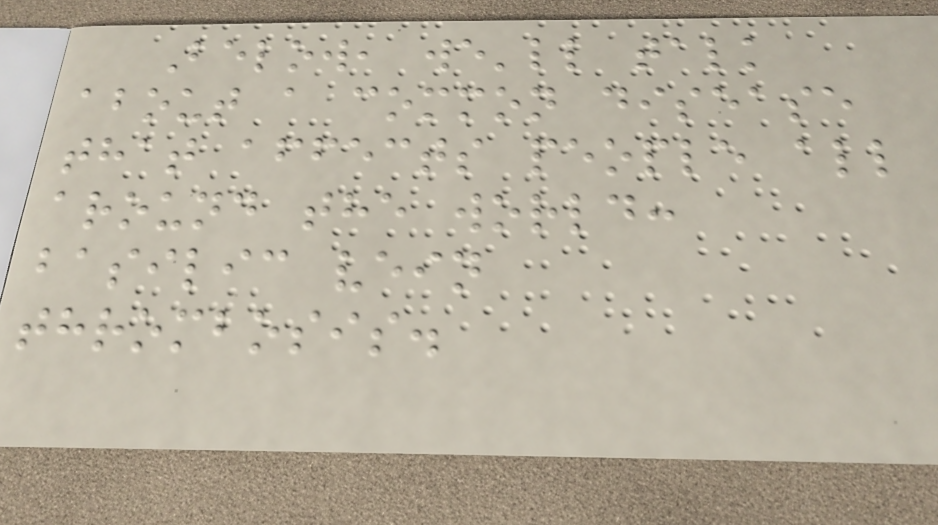Below, we'll talk
about a common disease
that affects people all
around the world:
basilic vein
thrombosis.
